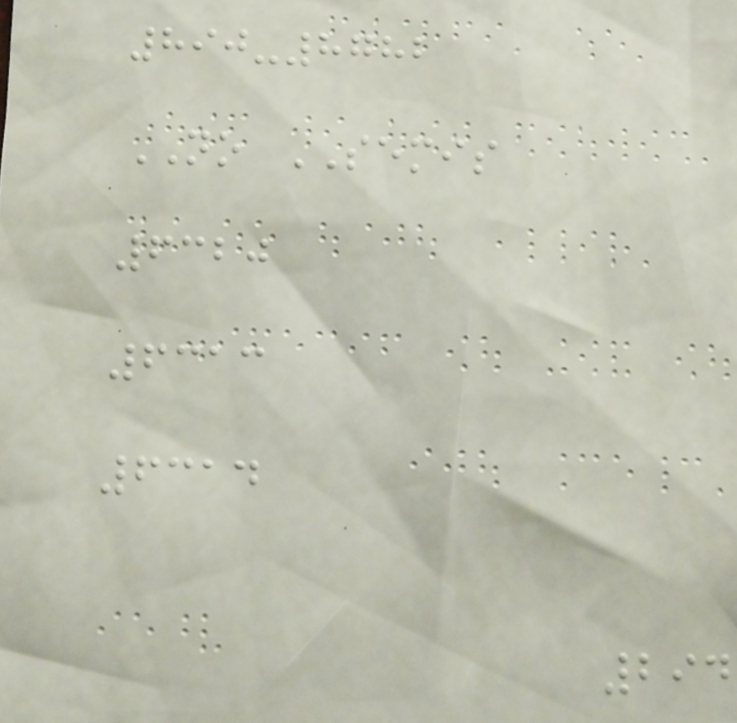890-8782
NO SEMIS
6320
6313
6314
294
